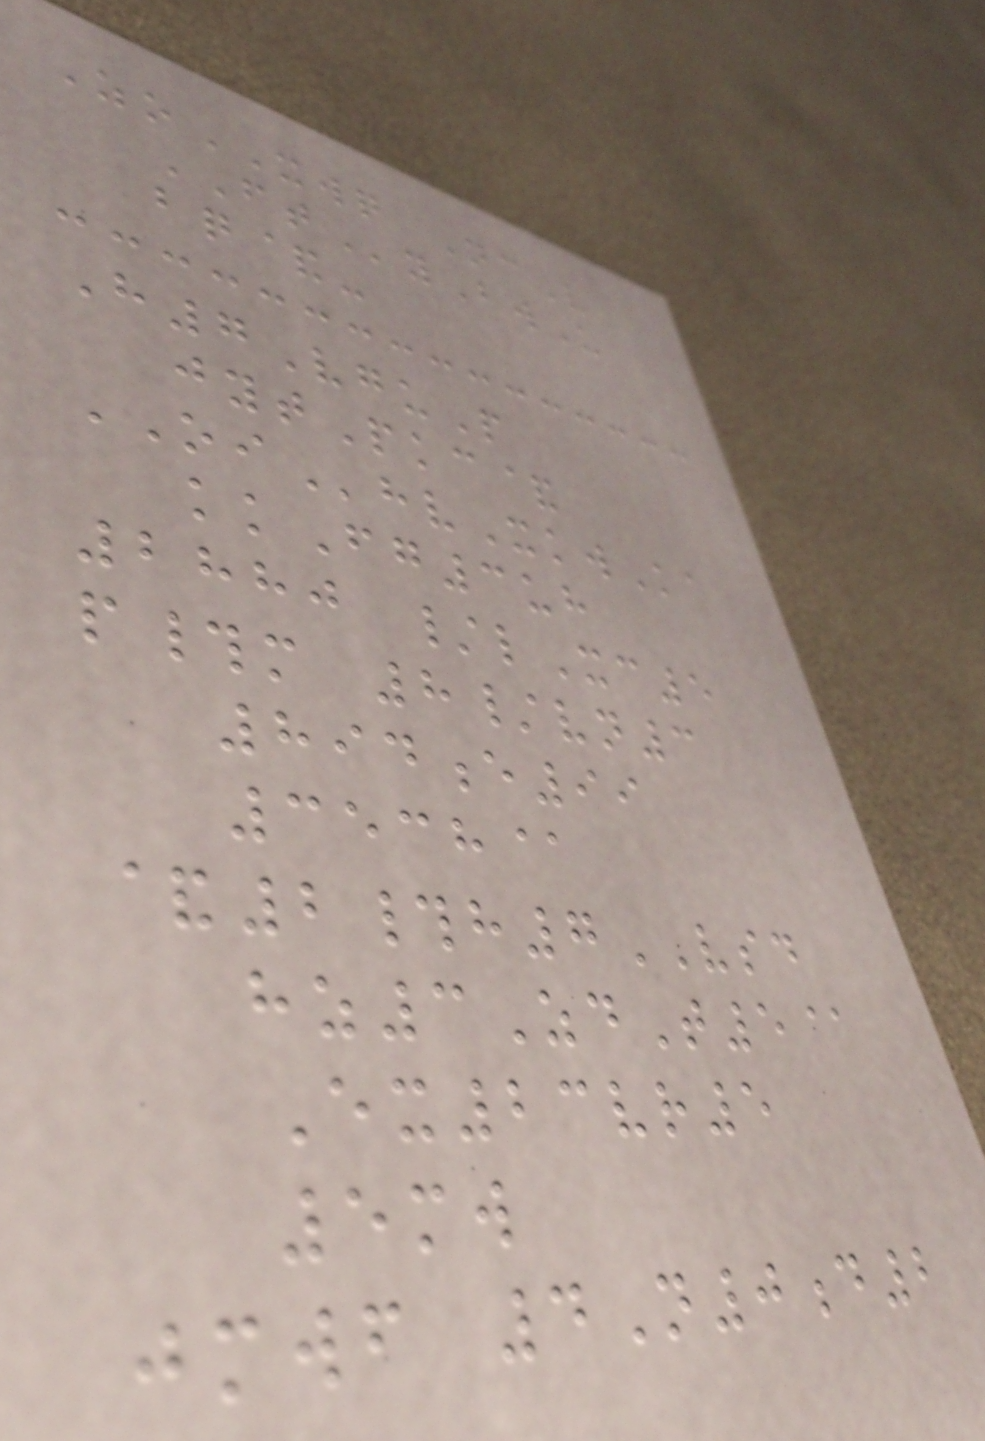ZoXWQ NcV
FTyBwU
bq&-
H7VguP
jytPkc&
OIhvXkwKa
kkFg3uh
2880 /lXc5
p#m 8/vn3
894e99
3538@
&2#h7VSD
hz3ZdT5@
Ex23vr5
5mw
jmwf 4N0d2
